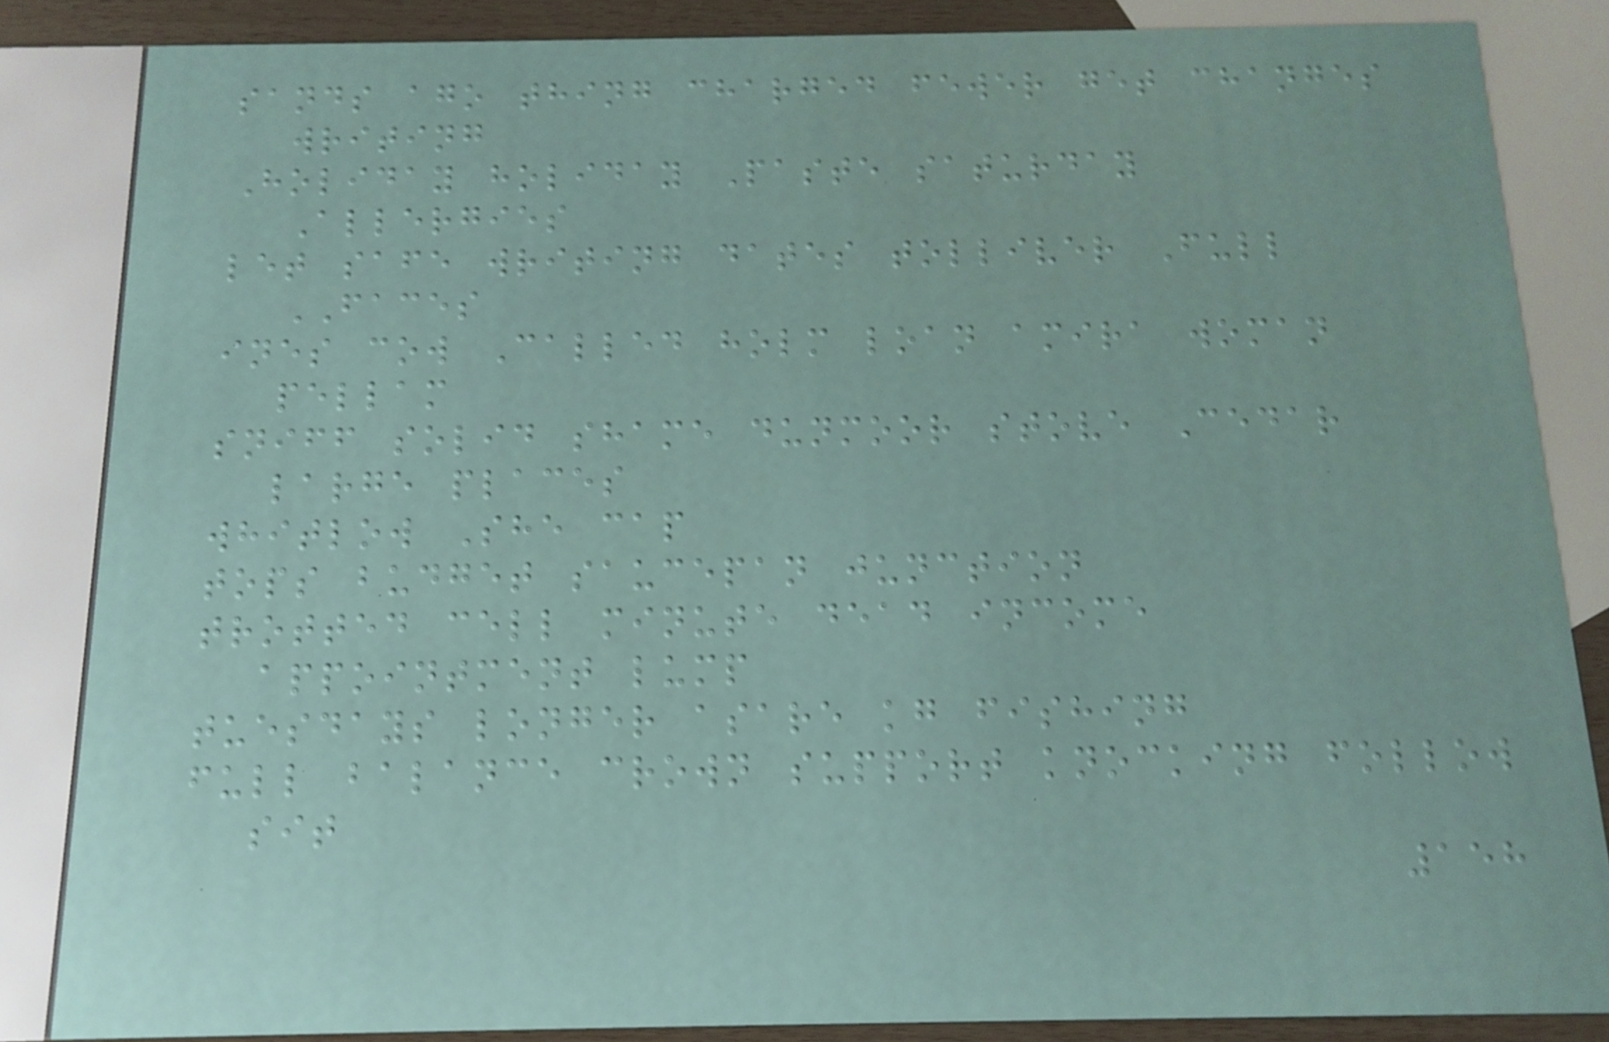sands ago thing charged fewer get changes
writing
Holiday holiday Paste saturday
Allergies
let safe writing dates tolliver Full
FACES
ines cow Called holm loan amira woman
pellam
sniff solid shame dunmoor stove Cedar
large places
whitlow She cap
tops budget saucepan junction
trotted cell minute dead income
appointment lump
tuesdays longer asare kg fishing
full balance crown support knocking follow
sit
158
